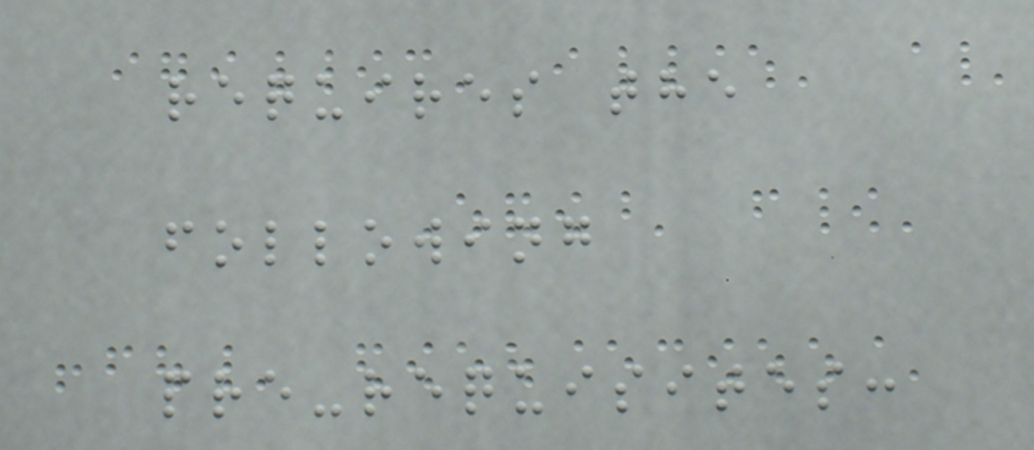requires the
following
pre-requisites:
